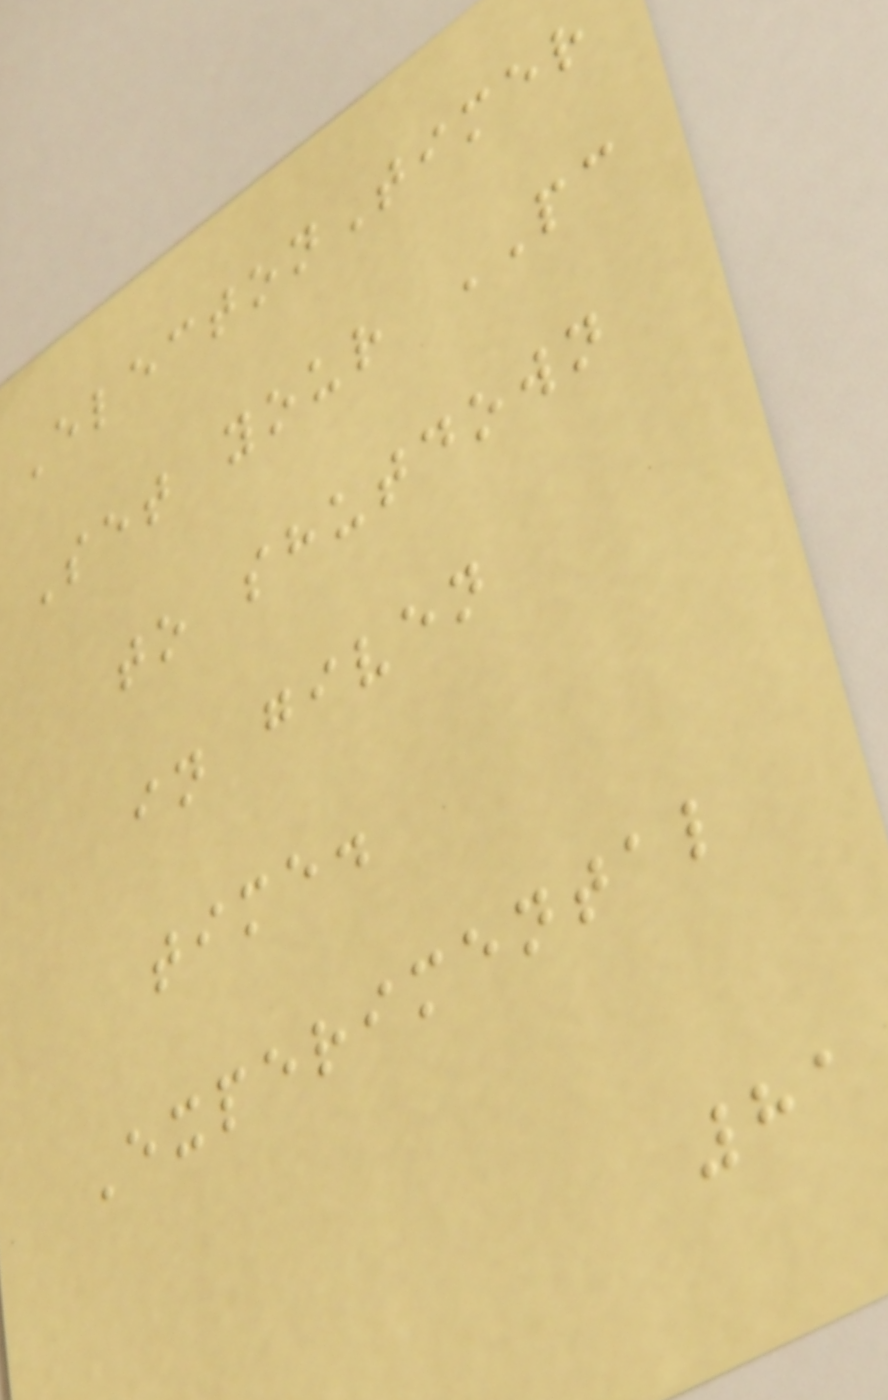ElectonTimer
Set your PC
to shutdown
in given
time.
Experimental
81
